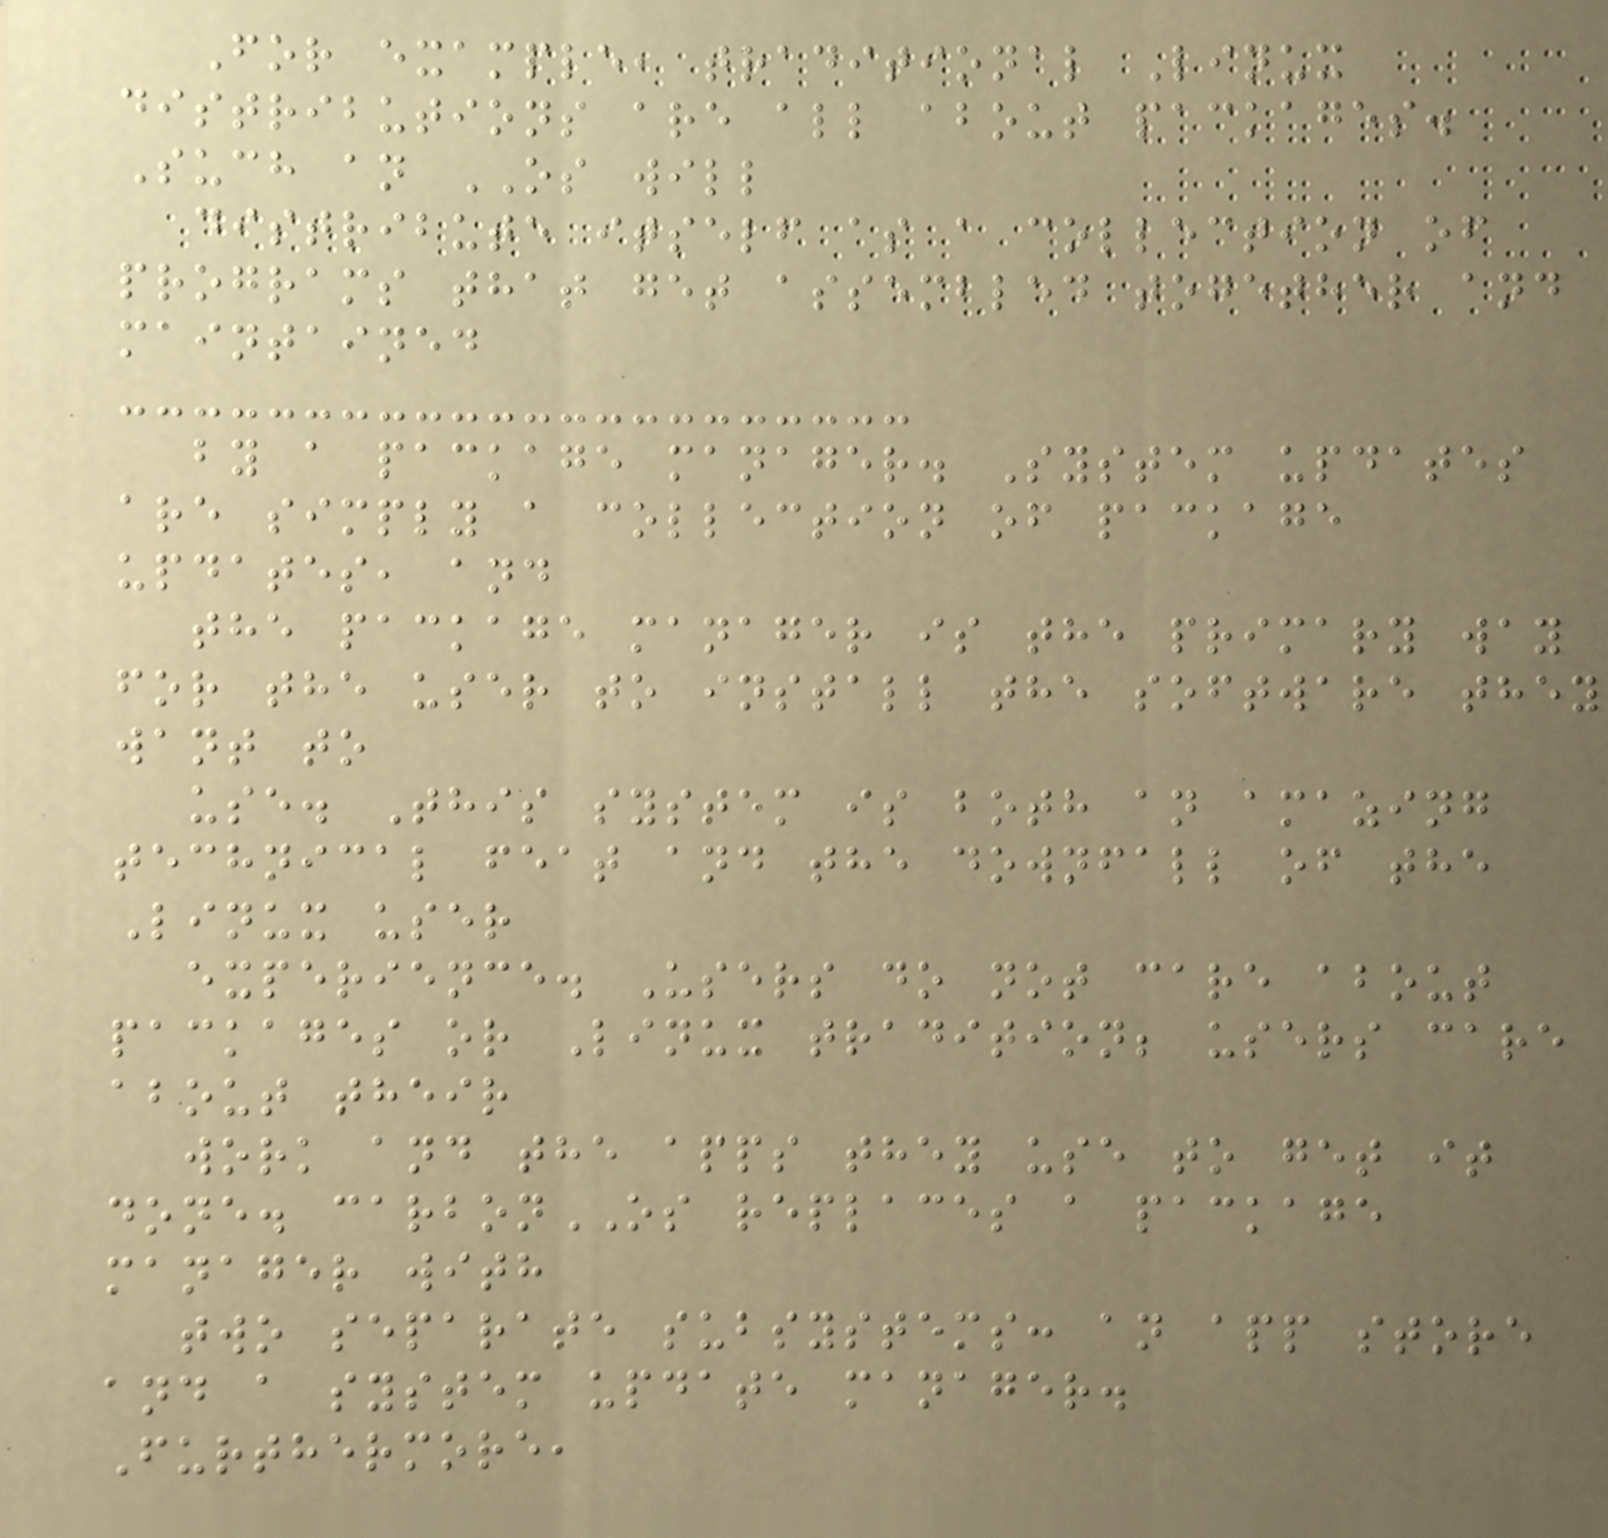For example, traditional Linux
distributions are all about packages.
Such an OS will
distribute itself as a collection of
programs that get assembled together and
maintained
by a package manager. System updates
are simply a collection of package
updates, and
the package manager is the primary way
for the user to install the software they
want to
use. This system is both an amazing
technical feat and the downfall of the
Linux user
experience. Users do not care about
packages or Linux tradition; users care
about their
work and the apps they use to get it
done. carbonOS replaces a package
manager with
two separate subsystems: an app store
and a system update manager.
Furthermore,
